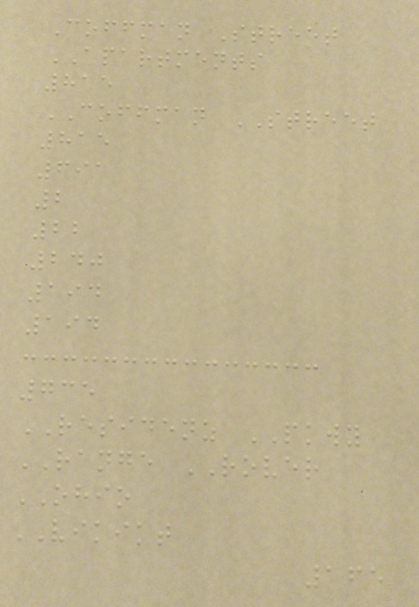Coffman Street
APARTMENTS
815
COFFMAN STREET
815
691
2
22
240
194
194
735
RESIDENZ PKWY
RANGE ROVER
OHIO
VIKIKT
165
